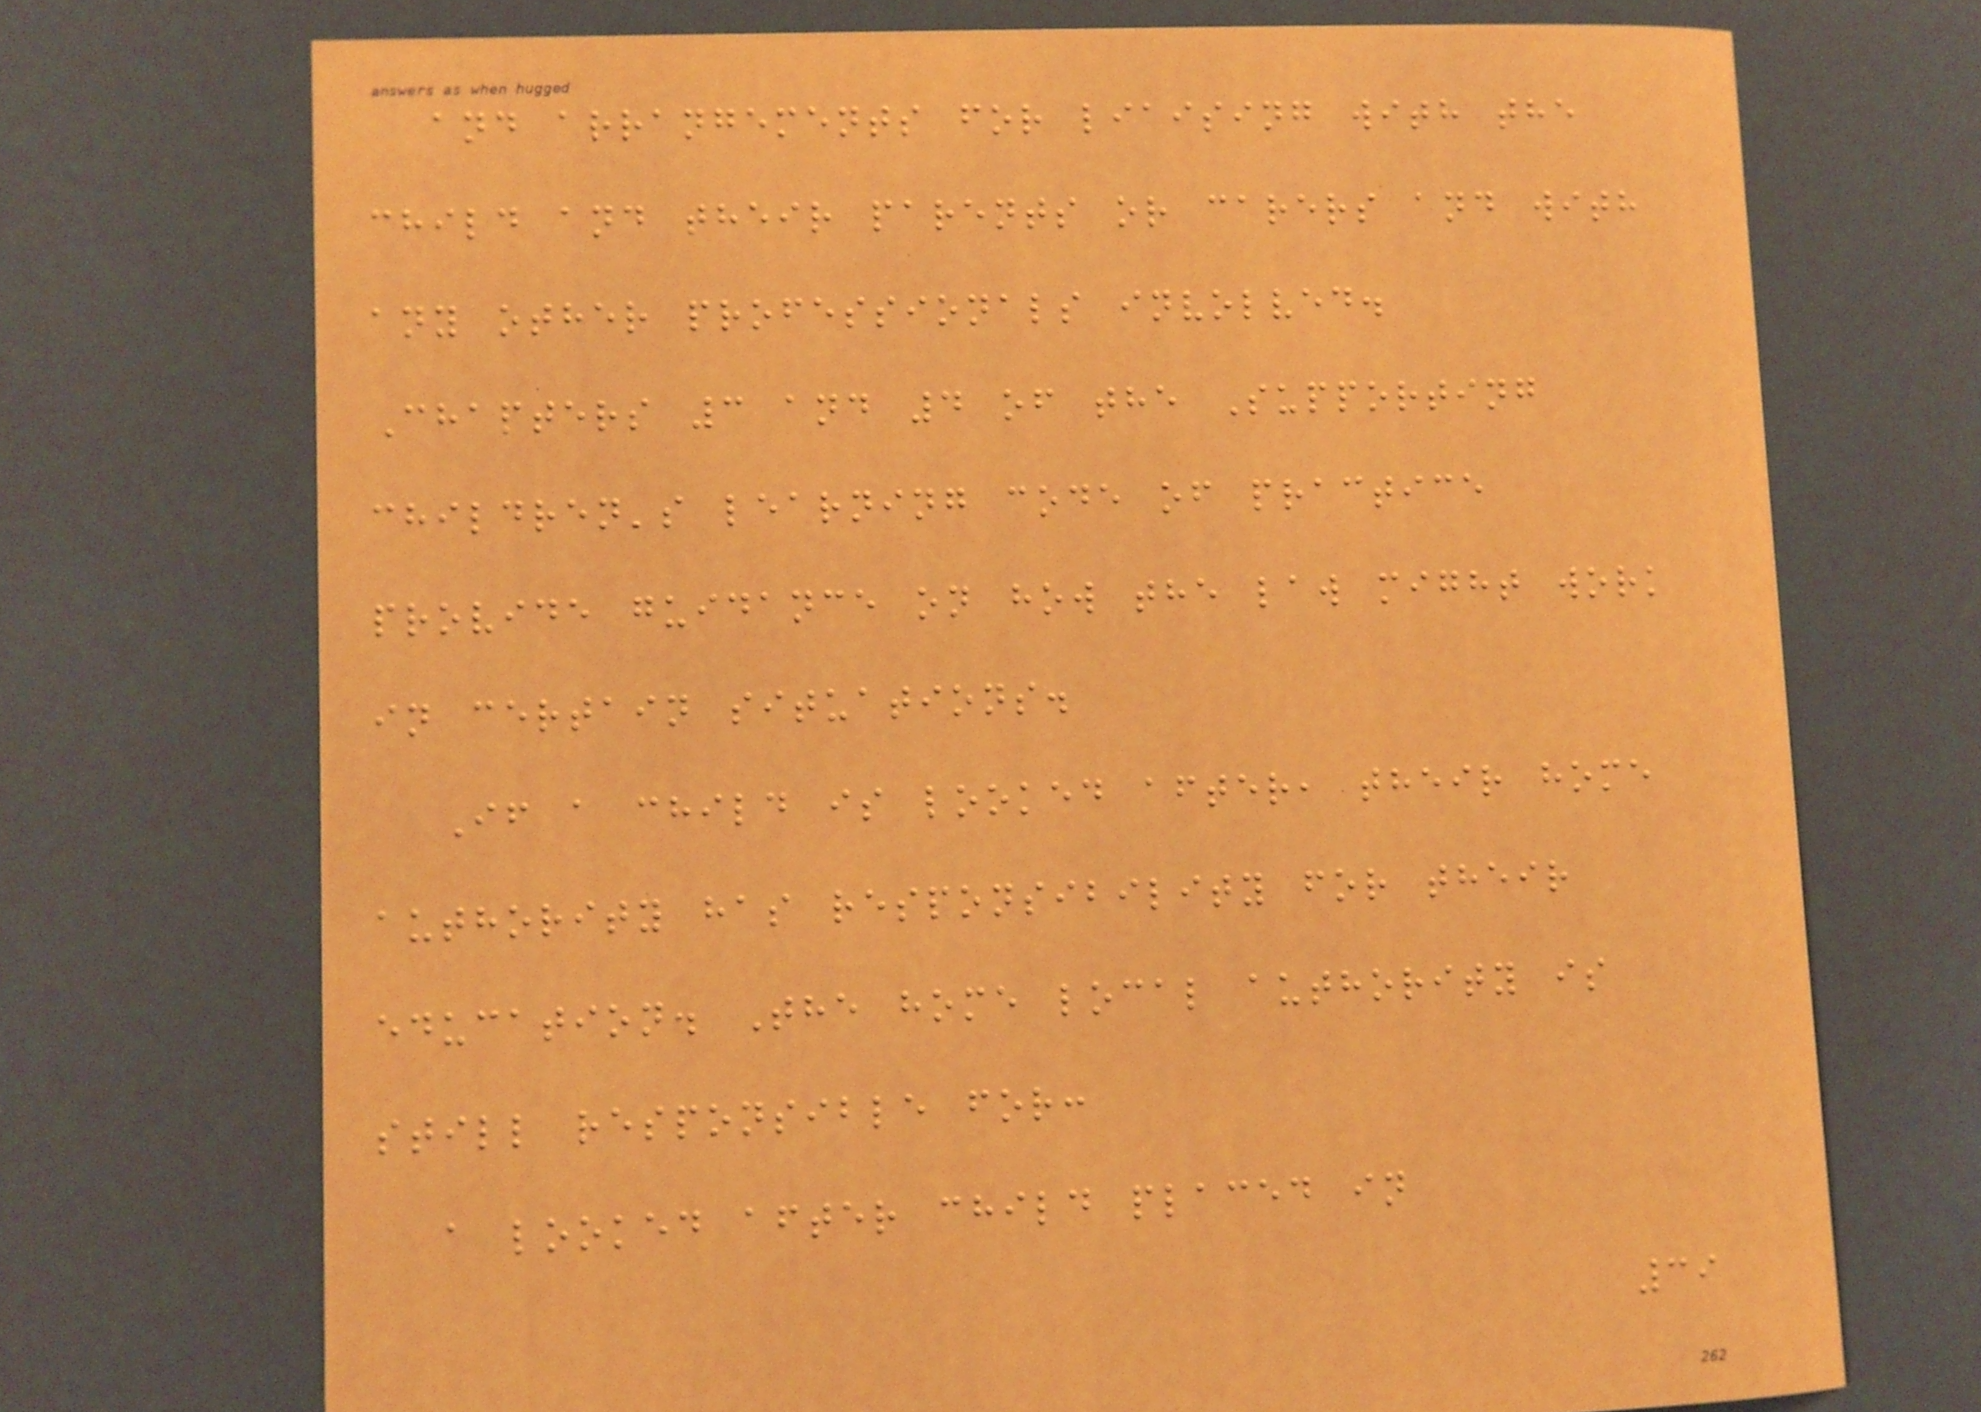and arrangements for liaising with the
child and their parents or carers and with
any other professionals involved.
Chapters 3 and 4 of the Supporting
children's learning code of practice
provide guidance on how the law might work
in certain situations.
If a child is looked after, their home
authority has responsibility for their
education. The home local authority is
still responsible for:
a looked after child placed in
39
